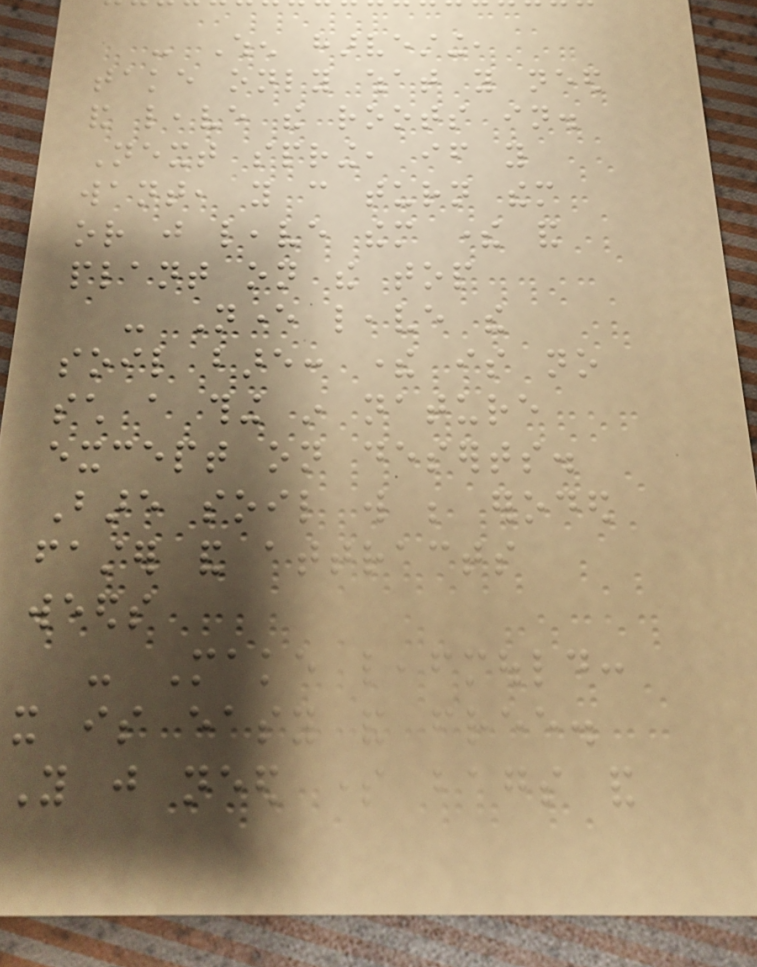- When harvesting,
take only what you need
and leave the roots in.
Next spring, if you
want, you can turn them
or just leave them there and
plant on the top
- Never leave the
soil bare: there is no
such a thing in nature
except on deserts.
Bare soil will be eroded
faster and attracts
weeds
- Make leafmould:
it is easy and free.
You just need some bags and
